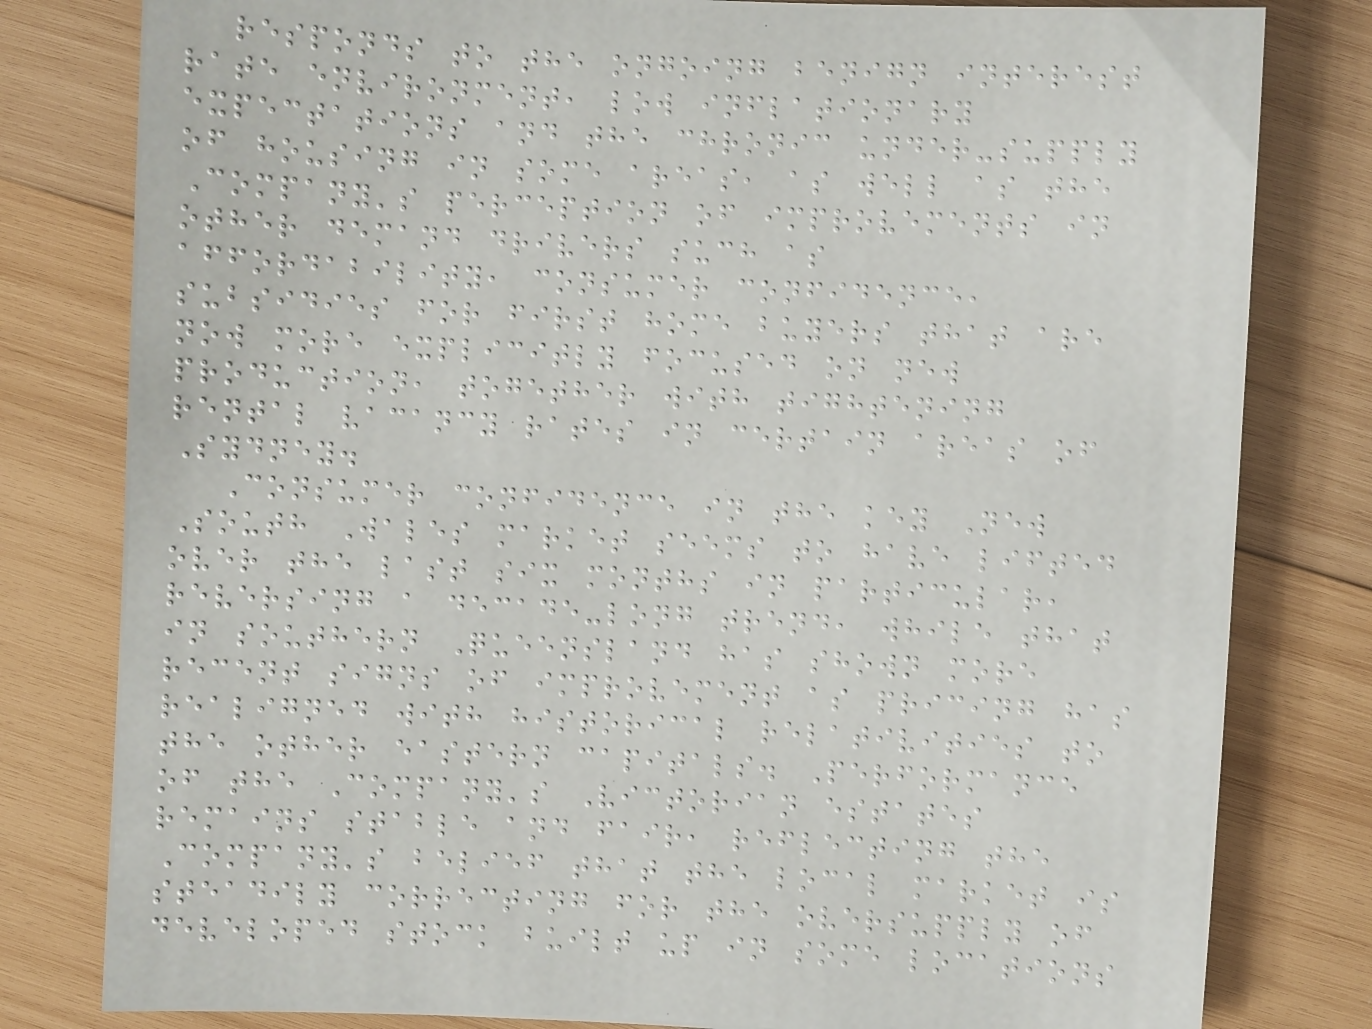responds to the ongoing benign interest
rate environment, low inflationary
expectations and the chronic under-supply
of housing in some areas, as well as the
Company's perception of improvements in
other demand drivers such as
affordability, consumer confidence,
subsidies for first home buyers that are
now more explicitly focused on new
production, together with tightening
rental vacancy rates in certain areas of
Sydney.
Consumer confidence in the key New
South Wales market seems to have lifted
over the last six months in particular,
reversing a decade-long trend, while that
in southern Queensland has shown more
recent signs of improvement as pricing has
realigned with historical relativities to
the other eastern capitals. Performance
of the Company's Victorian estates
remains stable and fair, reflecting the
Company's belief that the local market is
steadily correcting for the oversupply of
developed stock built up in some locations
